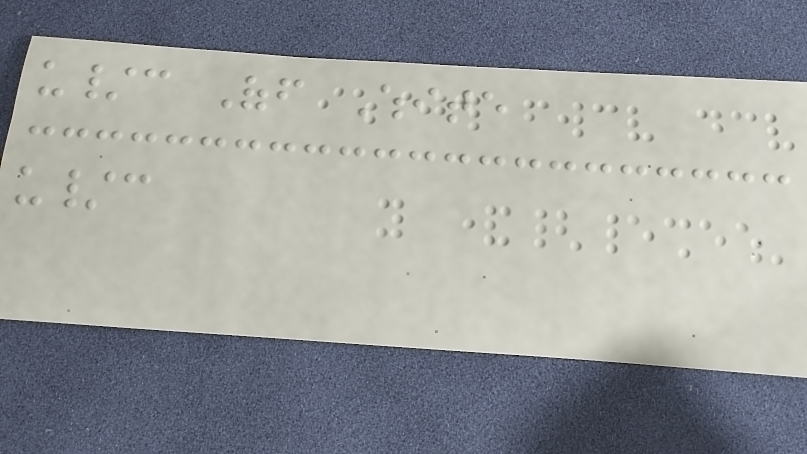u/c Off White
u/c
